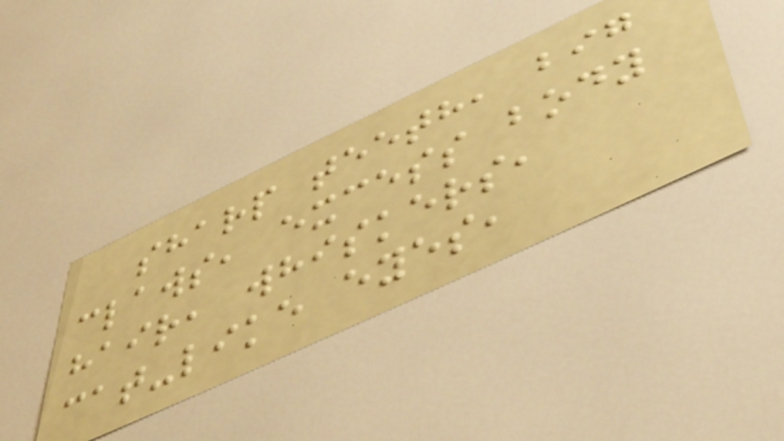sharp teeth, big
claws, excess body
hair, whiskers,
cat-like eyes,
